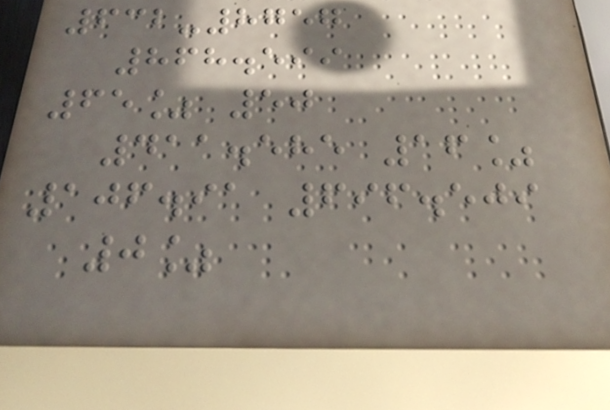632-8757
868.599
65% 50
411.585 16%
106.91 696.509
0%
